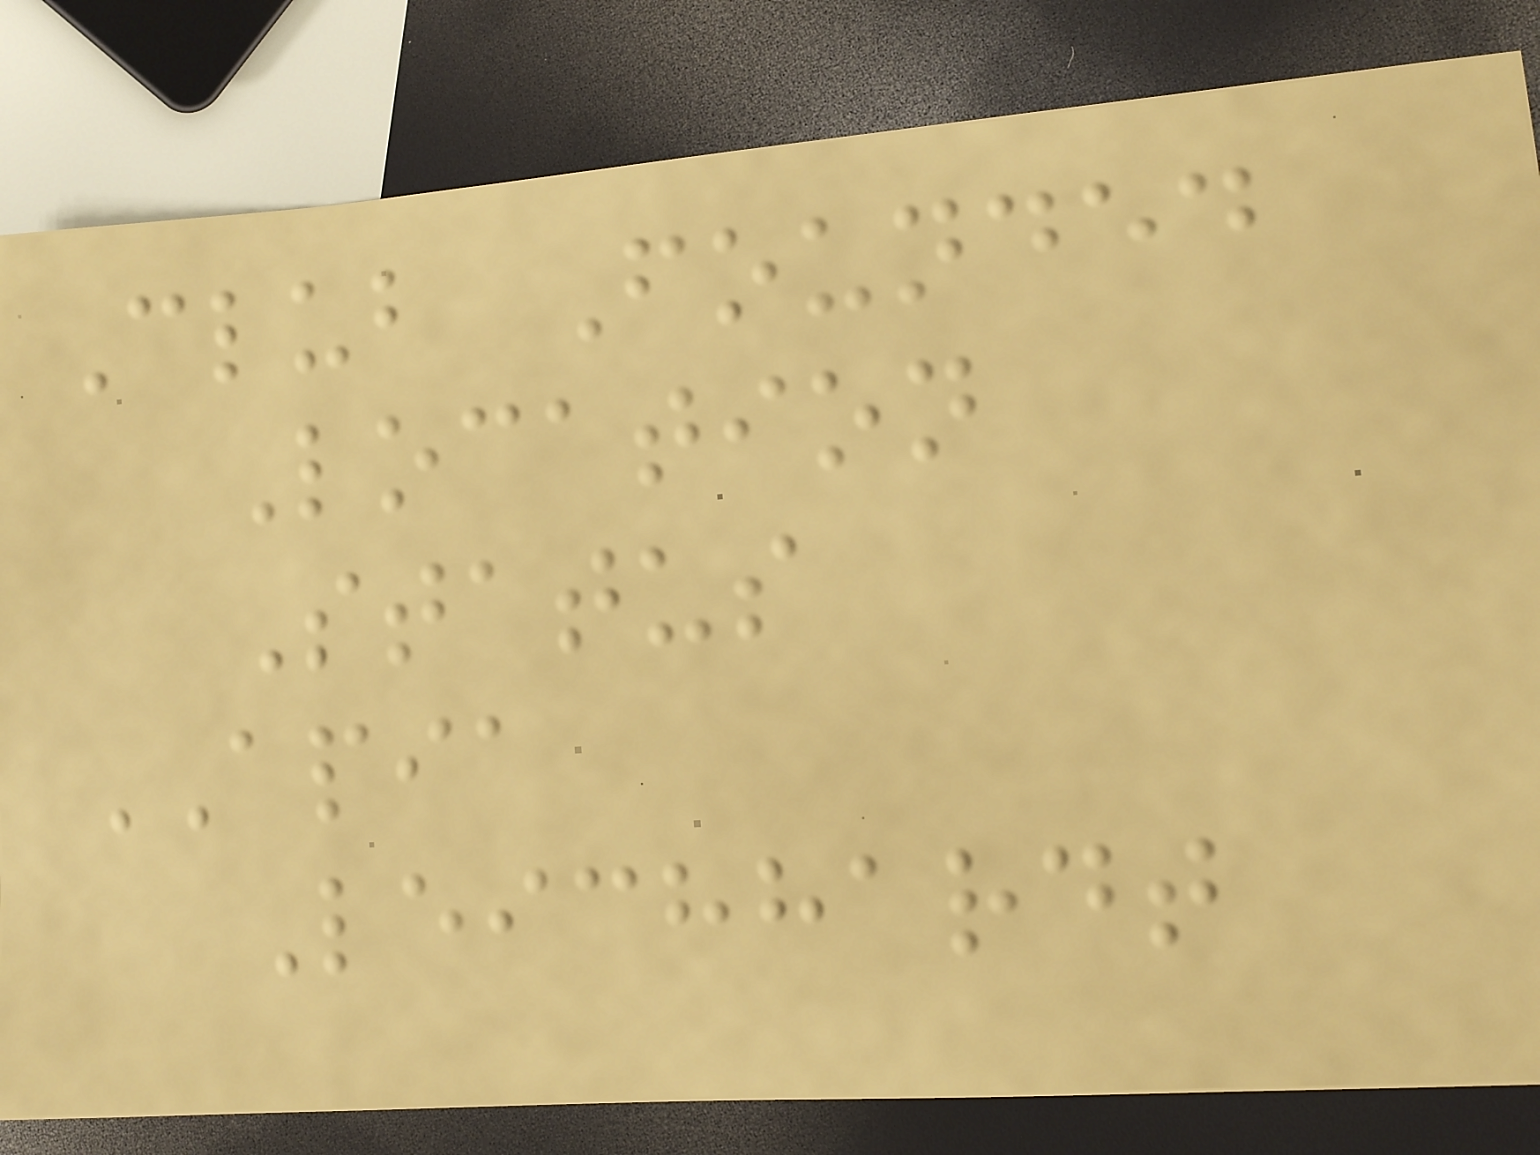Club Founded
Location
Status
APIA
Leichhardt
